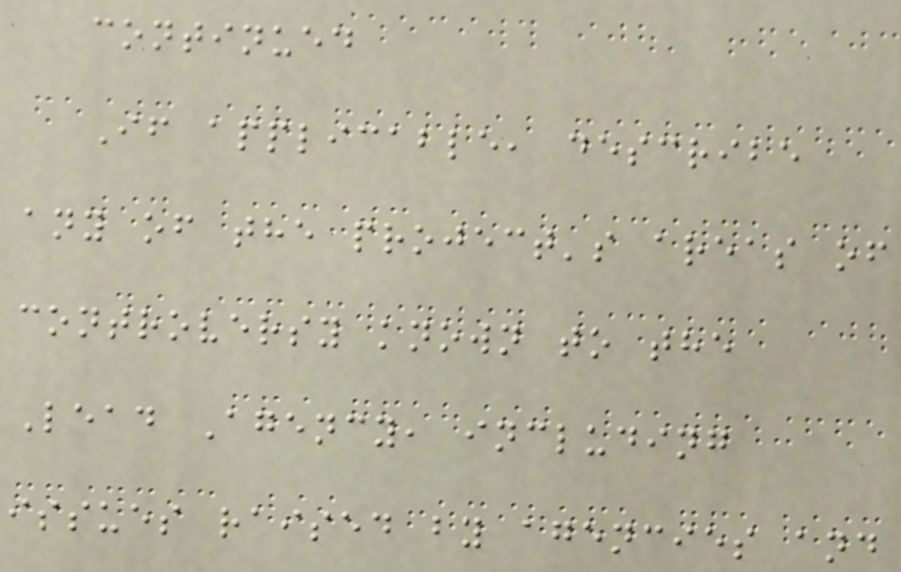continued
If applicable, describe
any of the project's areas of
controversy known to the
Lead Agency, including
issues raised by agencies and
